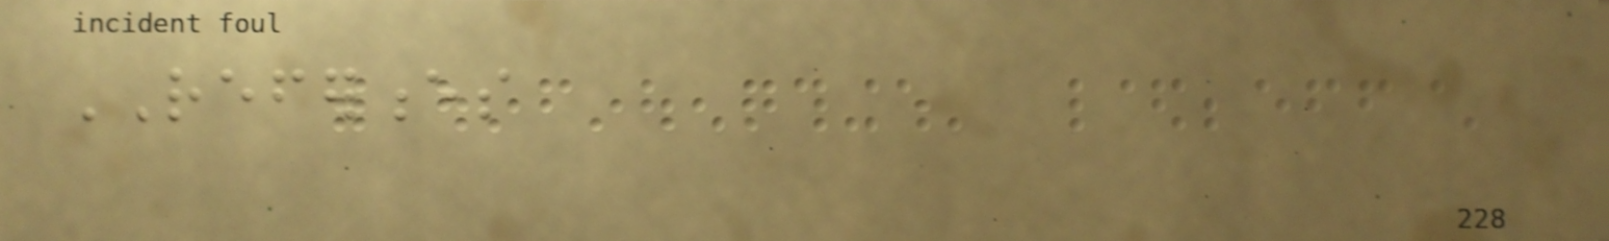REFERENCES
